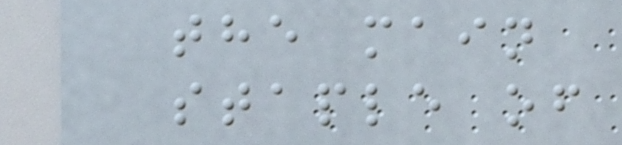the main
staple of
